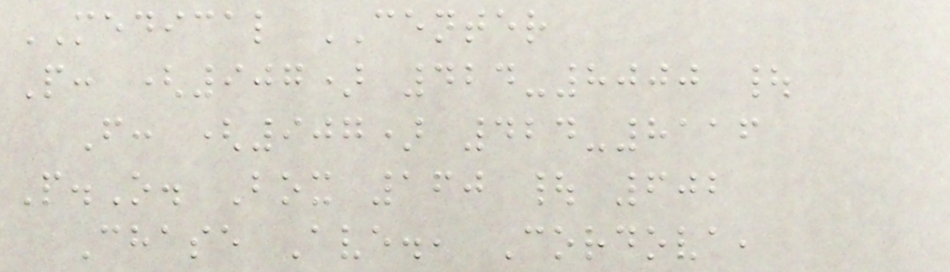MEDICAL CENTER
P: (907) 424-8000 |
F: (907) 424-8116
P.O. Box 160 | 602
Chase Ave., Cordova,
